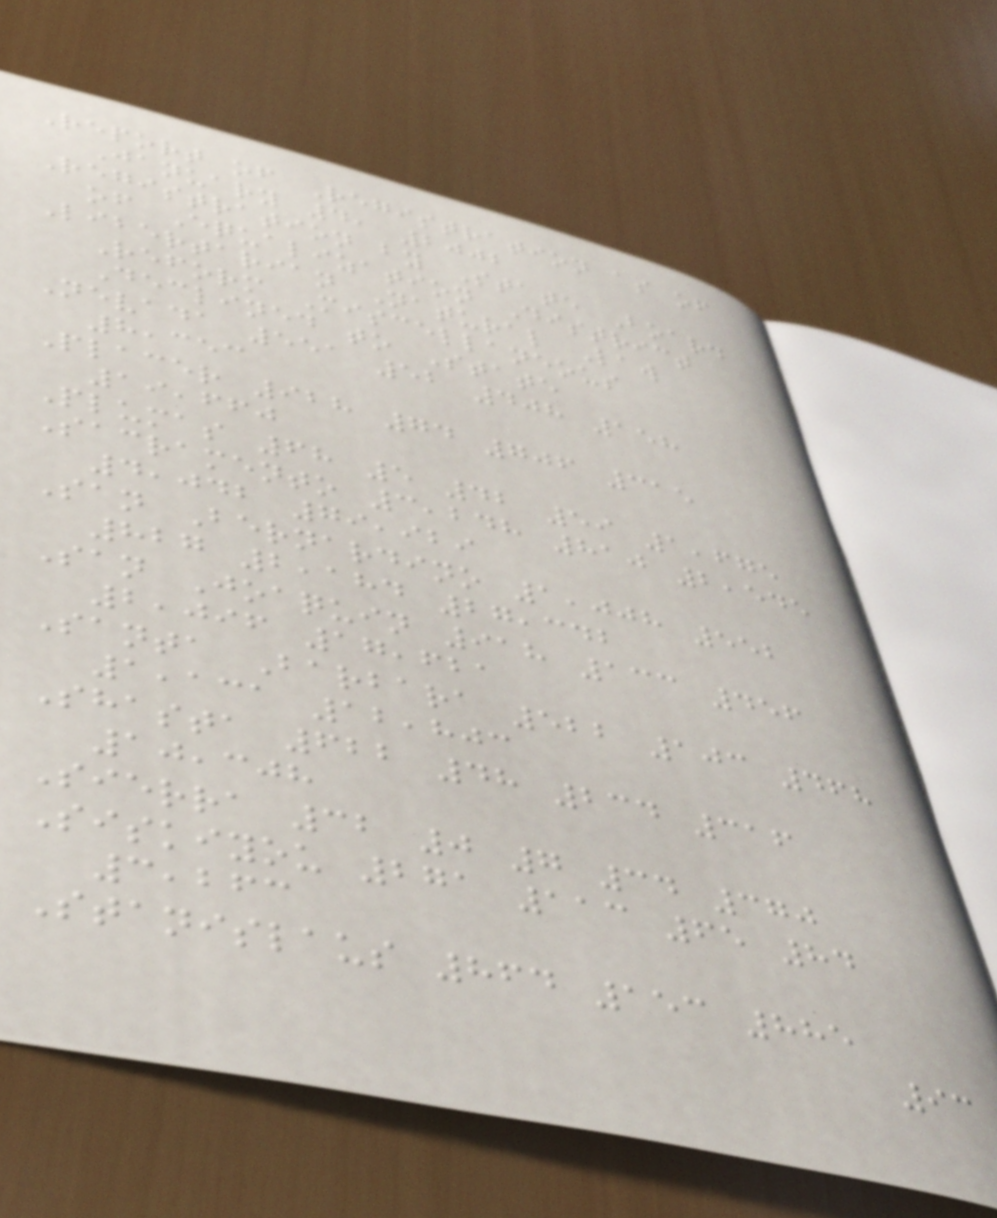Report of Registration as of
January 4, 2002
Registration by State Board
of Equalization District
Libertarian Natural Law
Reform Miscellaneous
Declined to State
Nevada 551 52 408 158
8,353
Placer 928 74 706 315
19,660
Plumas 68 5 42 59 1,675
Sacramento 3,248 810 2,545
4,042 79,929
San Bernardino 1,008 552
827 2,184 27,342
San Joaquin 918 133 456
2,096 17,621
Santa Barbara 522 103 468
1,131 12,803
Shasta 622 48 234 316
10,308
Sierra 32 0 7 34 370
Siskiyou 271 113 65 84
3,263
Stanislaus 864 153 885
93
